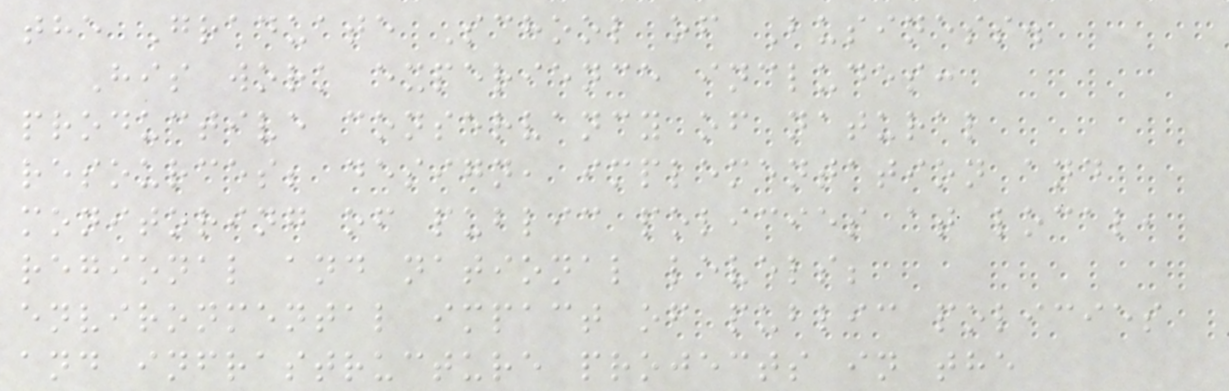the Graduate School of Business.
His work experience includes:
productive conservancy of natural
resources; design, implementation and
monitoring of public policies at local,
regional and national levels;
environmental impact of public policies
and infrastructure projects in the
